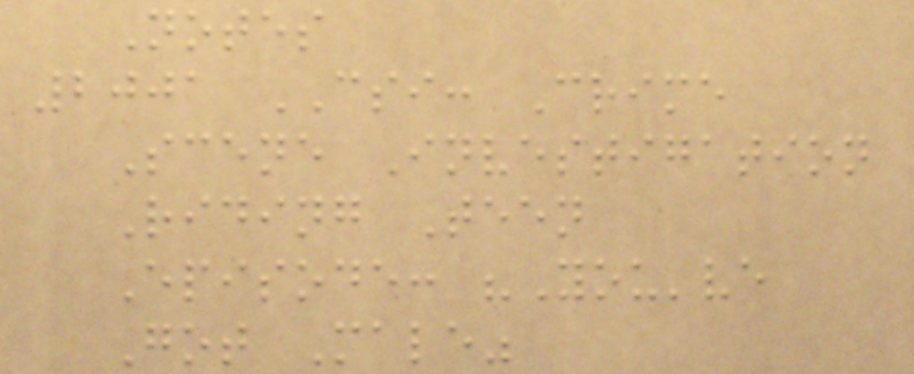Notes
2001 CSI: Crime
Scene Investigation
Riding Teen
Episode: "You've
Got Male"
